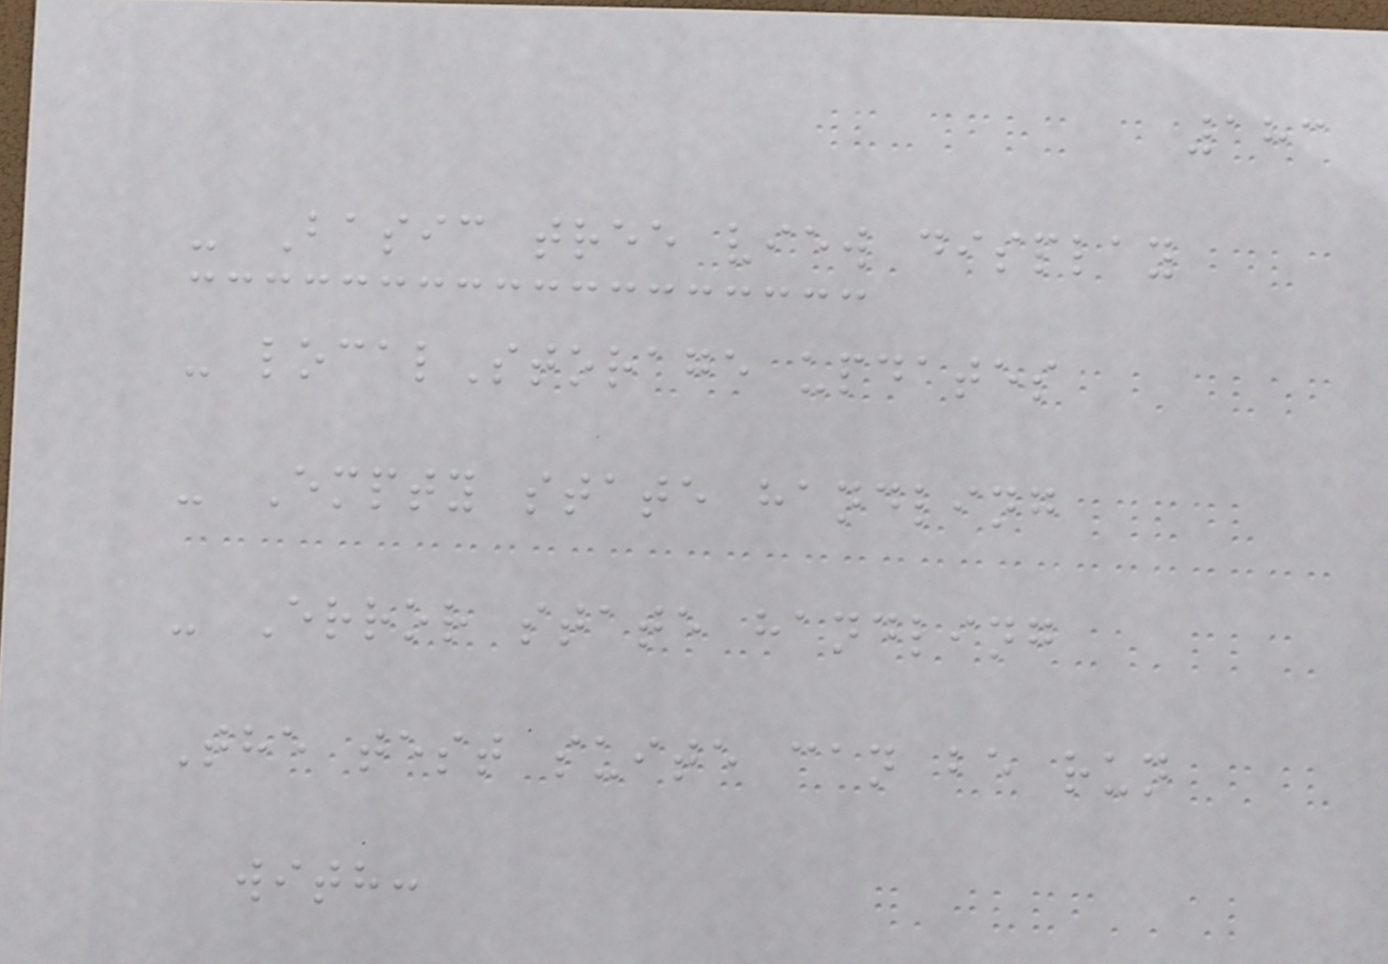183
- Basic tree view display
- localStorage updates
- Empty state handling
- Error state handling
The test suite can be run
with:
